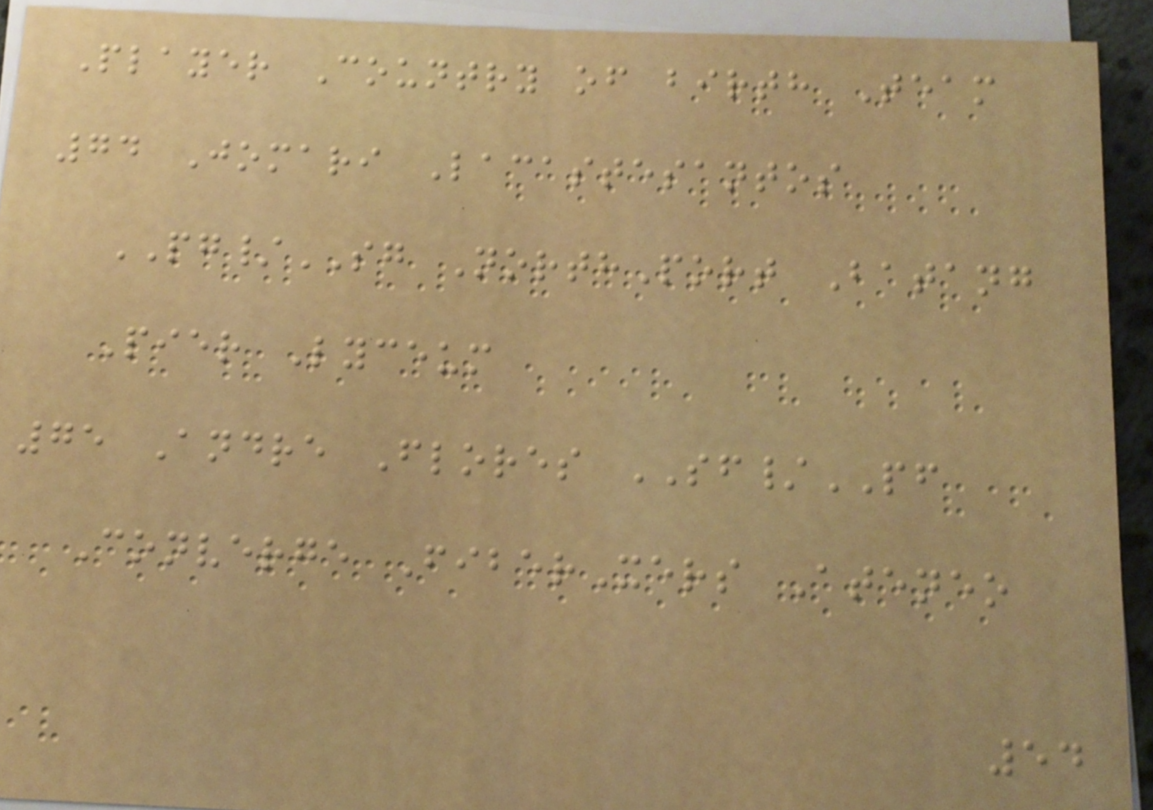Player Country of birth Team
74 Jomari Lacastesantos
PG/SG NorthPort Batang
Pier Lyceum
75 Andre Flores SF/PF
Converge FiberXers Ateneo
54
